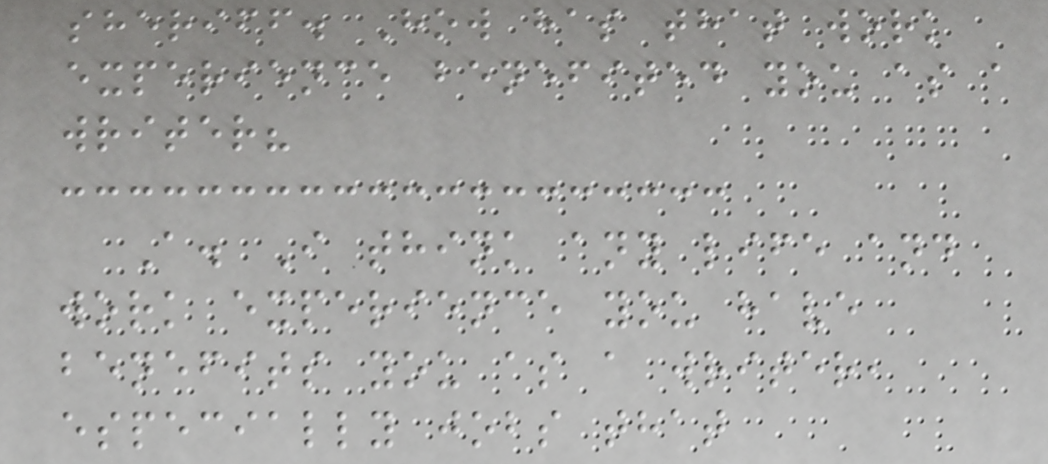sheriff. How has that work
experience benefited you as a
writer?
A. I think any life and
work experience you have
benefits you as a writer,
especially jobs that
